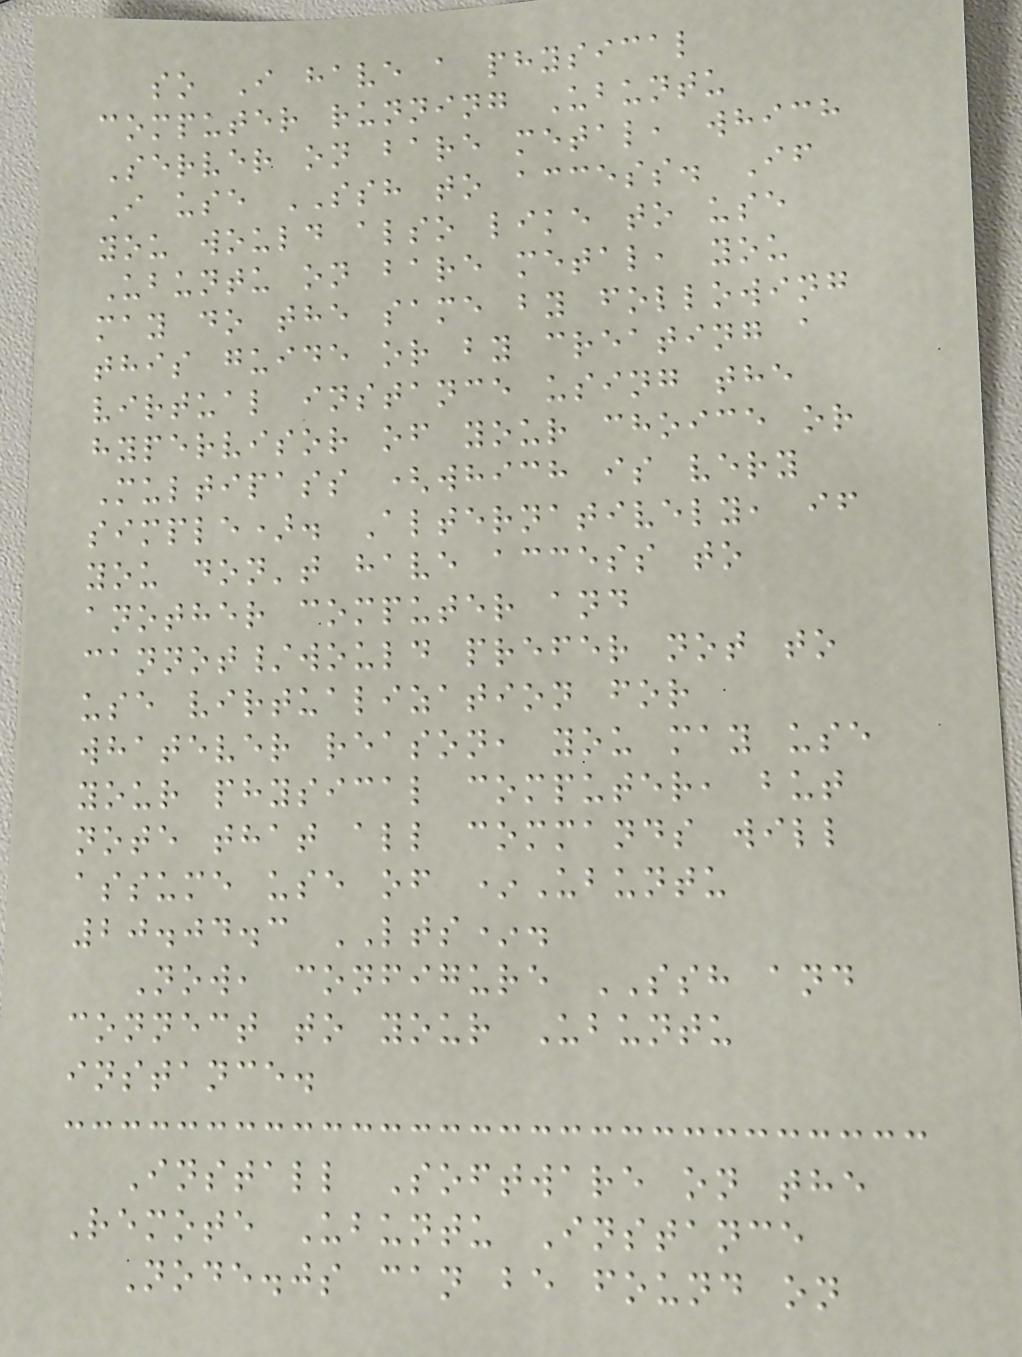so I have a physical
computer running Ubuntu
Server on bare metal, which
I use SSH to access. If
you would also like to use
Ubuntu on bare metal, you
may do the same by following
this guide or by creating a
virtual instance using the
hypervisor of your choice or
Multipass (which is very
simple). Alternatively, if
you don't have access to
another computer and
cannot/would prefer not to
use virtualization for
whatever reason, you may use
your physical computer, but
note that all commands will
assume use of *Ubuntu
20.04.3 LTS*.
Now, configure SSH and
connect to your Ubuntu
instance.
Install Software on the
Remote Ubuntu Instance
Node.js can be found on
